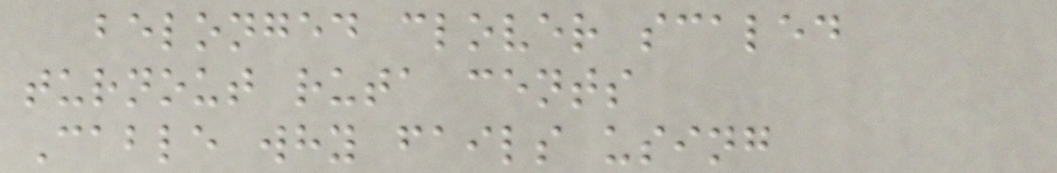belonged clover scaled
turnout ruta cents
Cable why fails using
